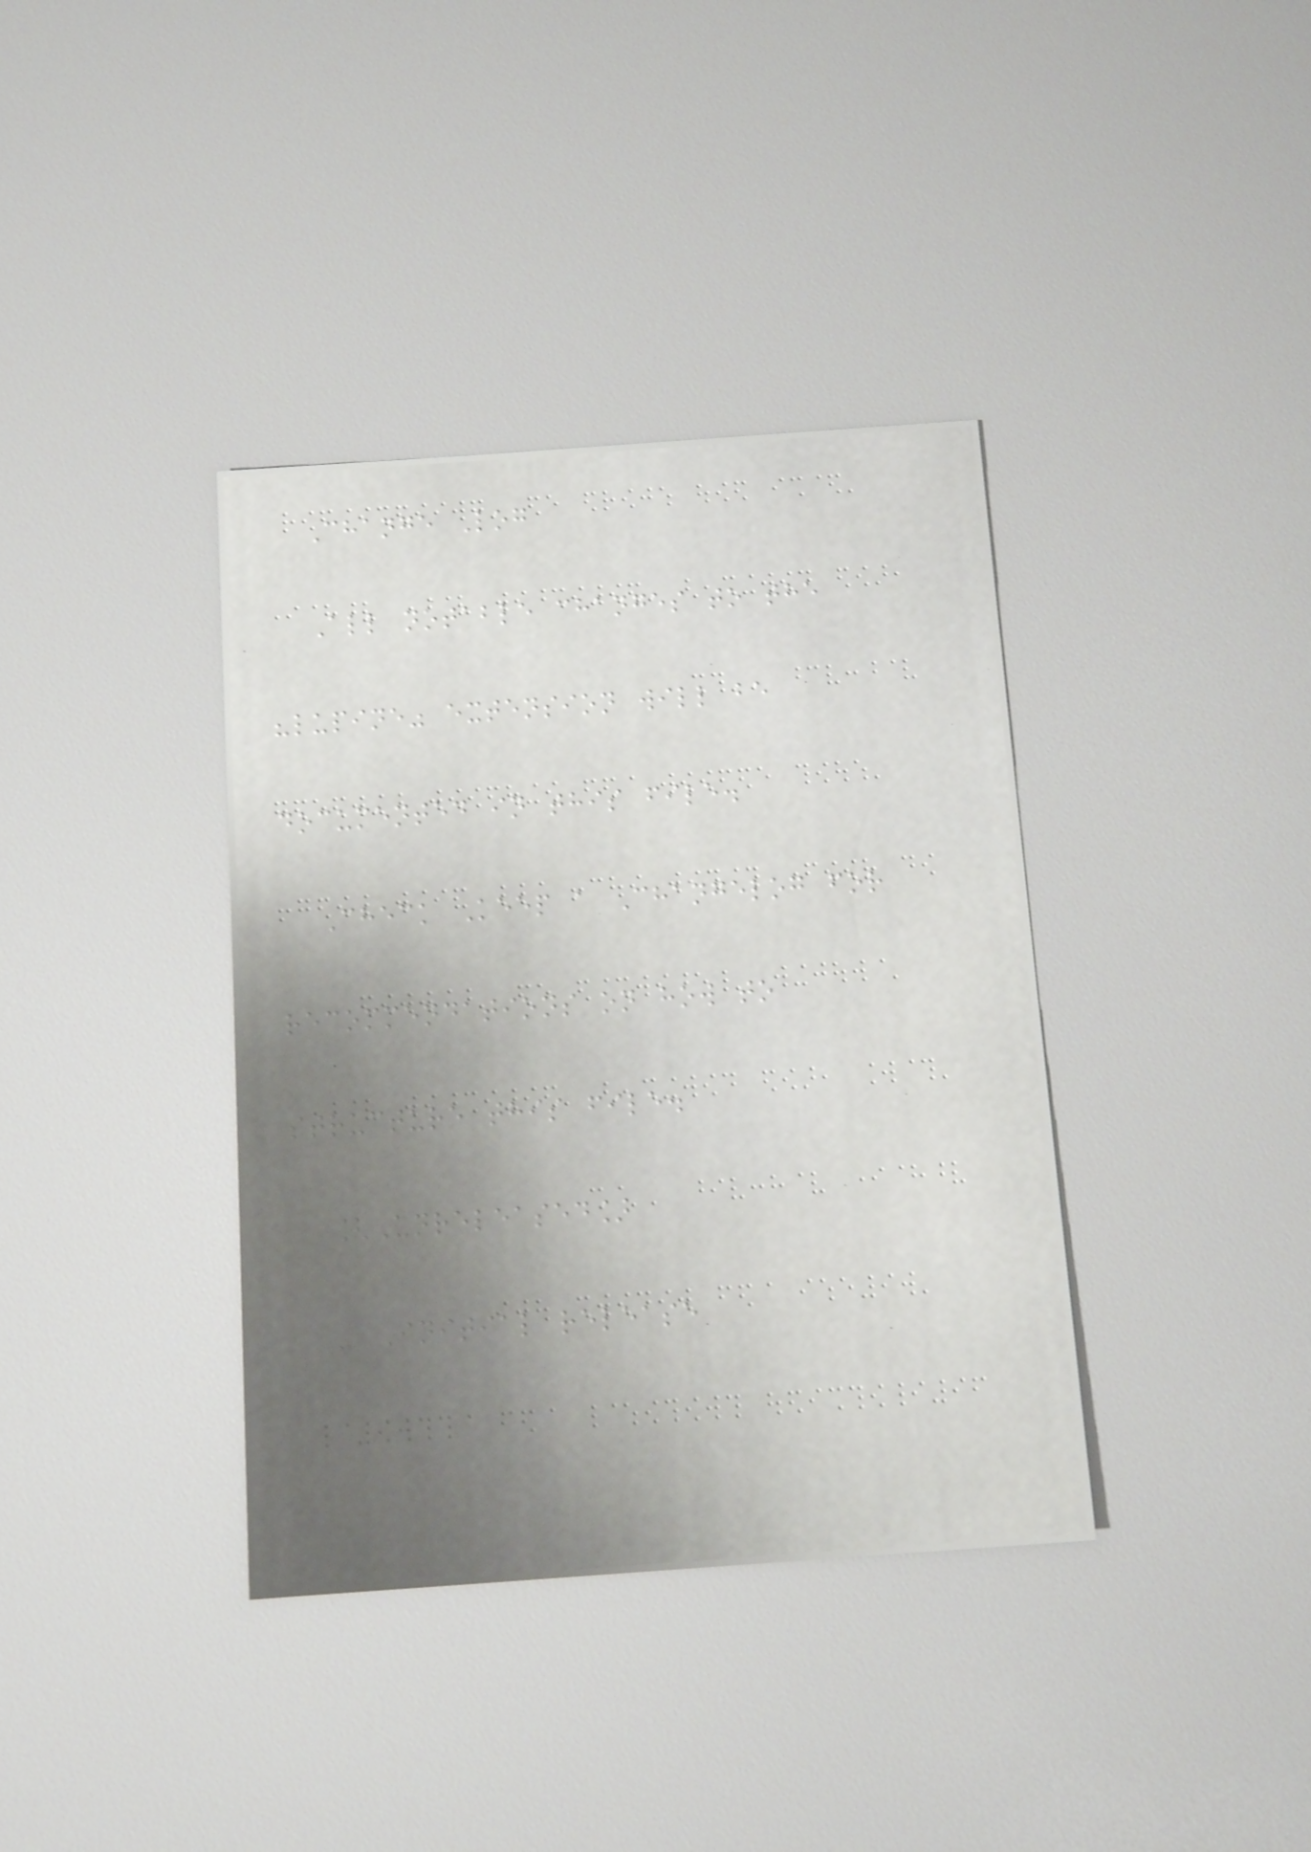Change Log
All notable changes to the
"lupine" extension will be
documented in this file.
Check Keep a Changelog for
recommendations on how to
structure this file.
[Unreleased]
- Initial release
